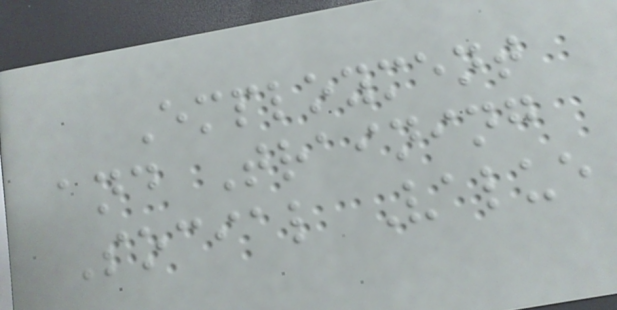Employment
and Training
Social Value
